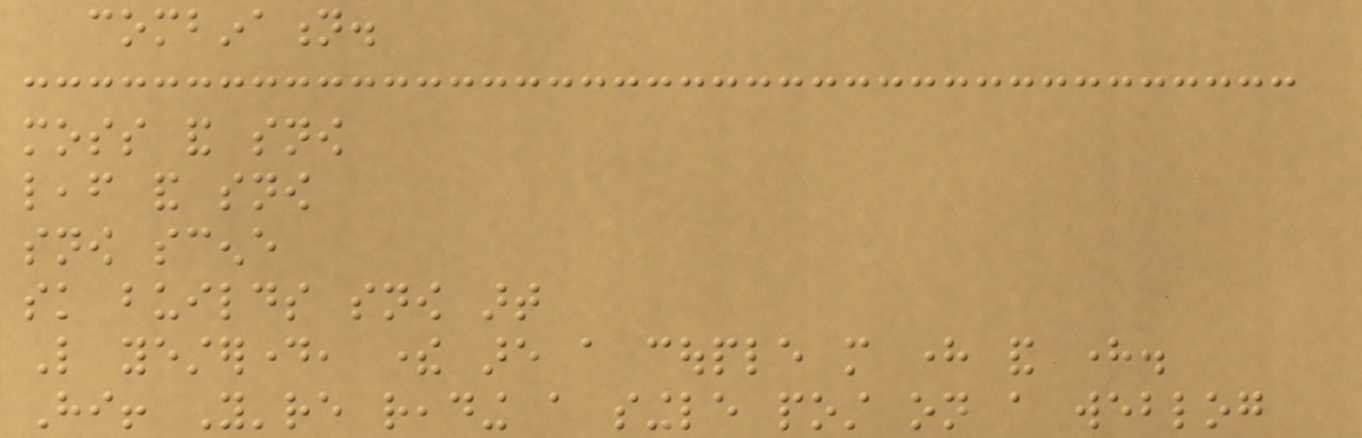combination.
moss and snow
leaf and snow
snow scene
sk builds snow art
Like yesterday, there are a couple more here and here.
Hi! You're reading a single post on a weblog
